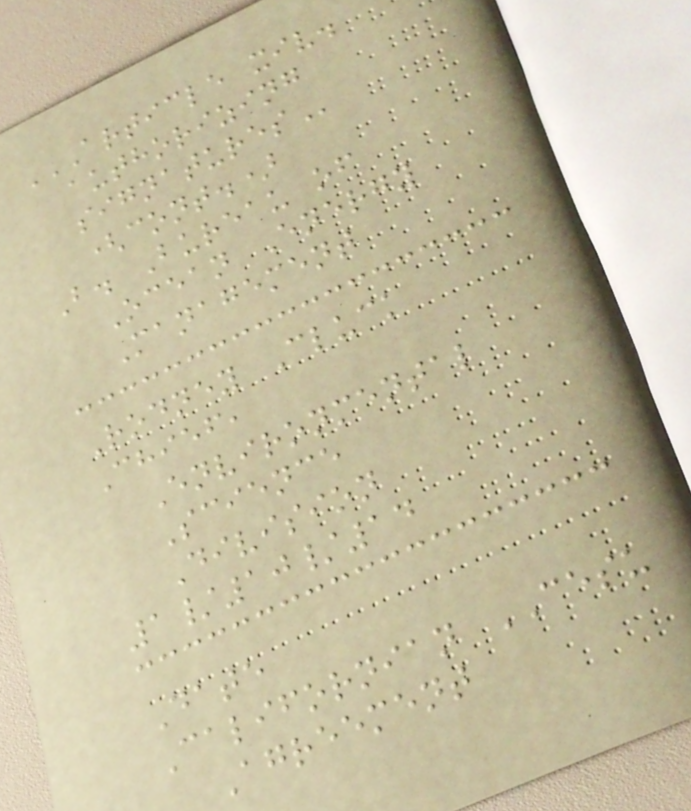ARTICLE XIV.
AUTHORIZING
SIGNATURES
(cont.)
B. Bureau of
Ocean Energy
Management
Rodney Cluck
Chief,
Environmental
Science
Division
1/10/14
Date
Californian CESU
Agreement
